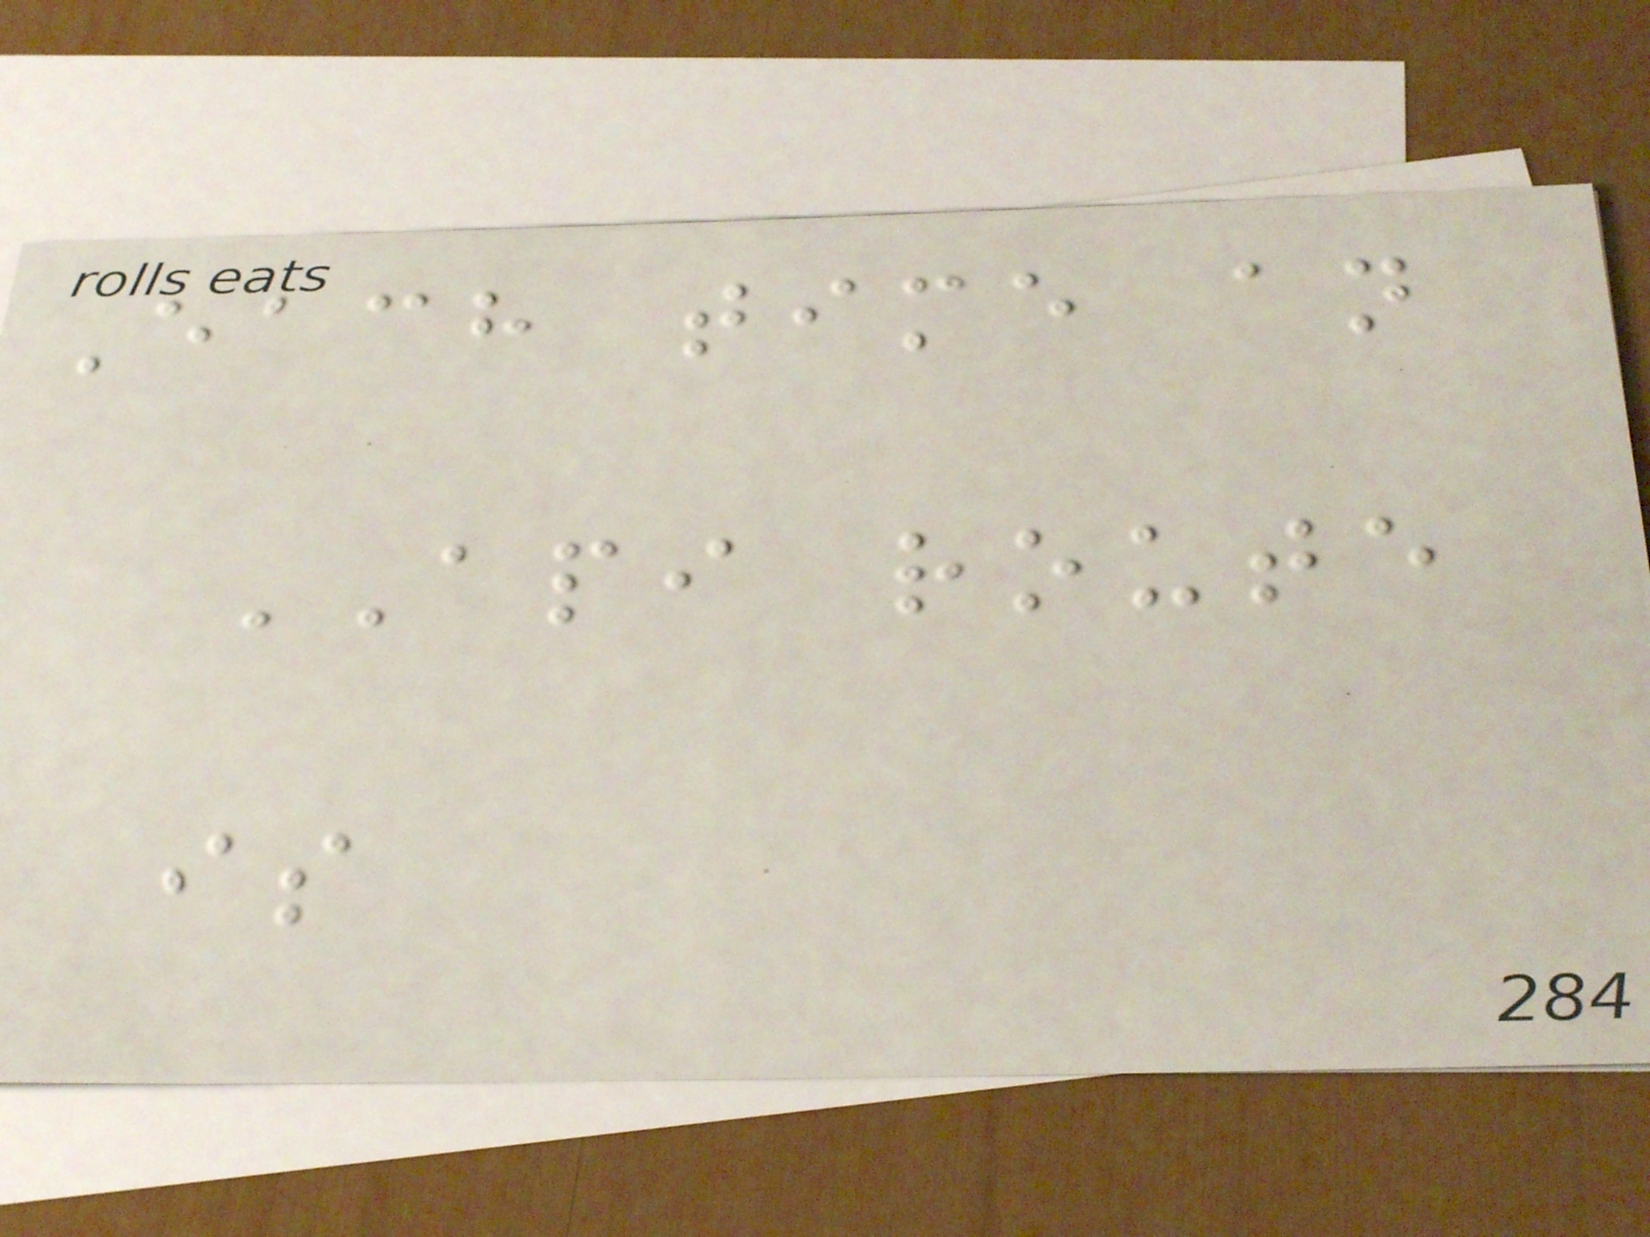Each time an
API route
is
